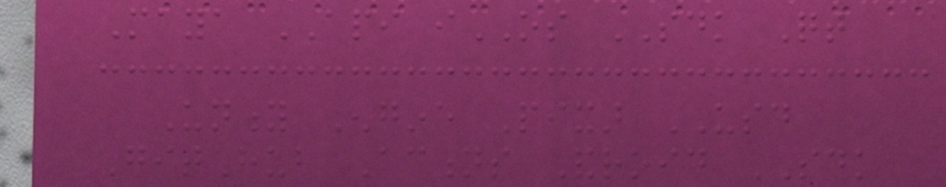Maya API iOS SDK Qt
Unity Engine Pixar USD
GitHub Actions Android SDK
